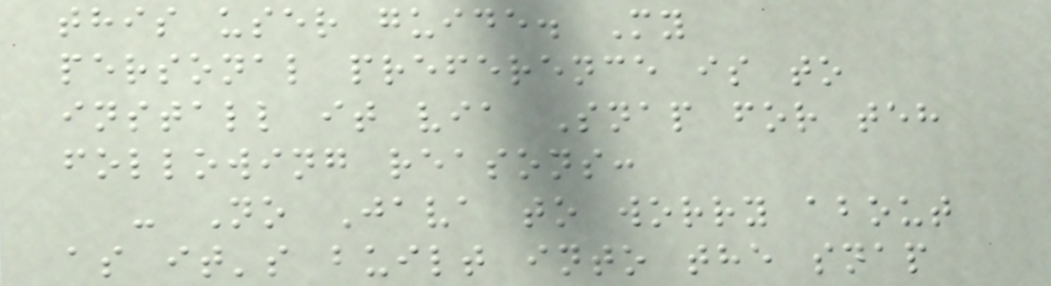this user guide. My
personal preference is to
install it via Snap for teh
following reasons:
- No Java to worry about
as it's built into the snap
